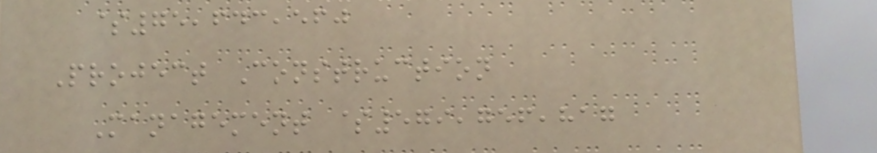$75,643,560
Project Construction
Management $579,756,817
